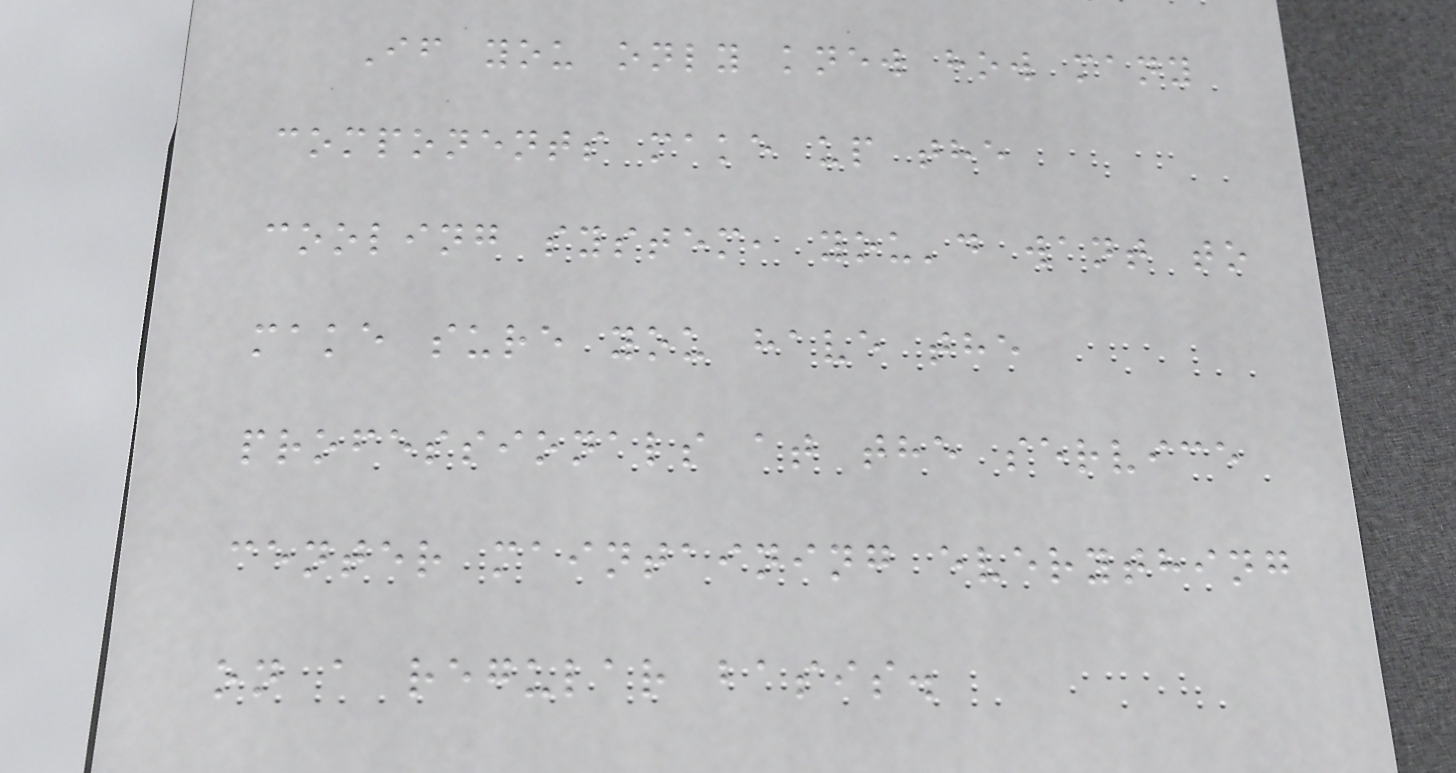If you only knew how many
components make up the
cooling system, you'd want to
make sure you have the
professionals at the service
center maintaining everything
on a regular basis.
